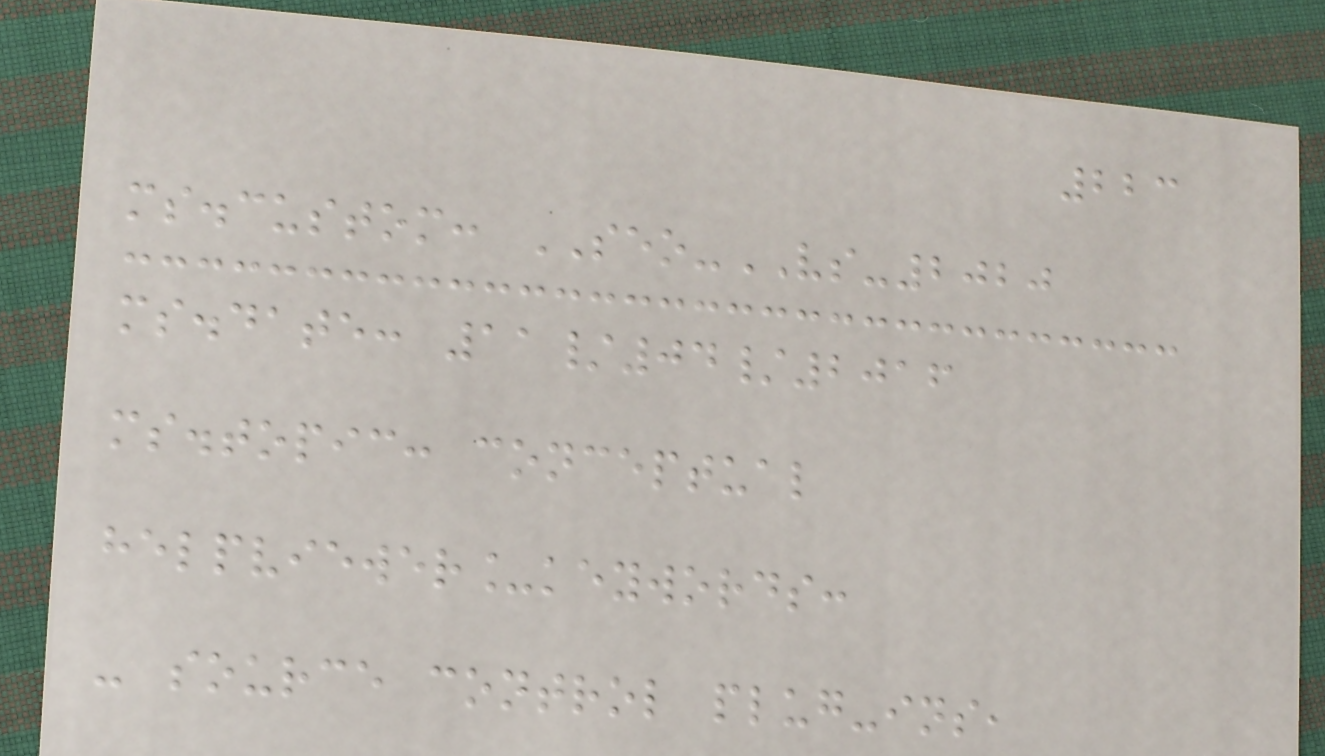223
ms.custom: SEO-VS-2020
ms.date: 11/04/2016
ms.topic: conceptual
helpviewer_keywords:
- source control plug-ins,
